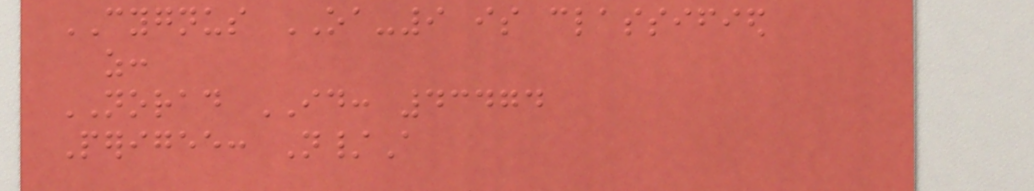CYGNUS OA-9 is classified
as:
NORAD ID: 43474
Perigee: N/A
